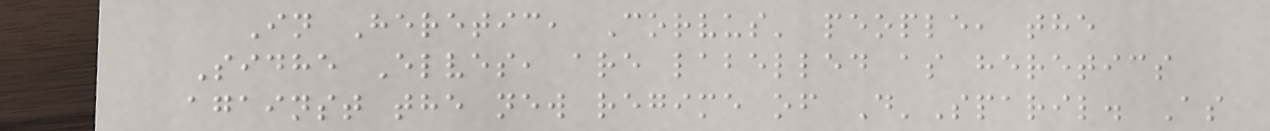In Heretic, Corvus' people, the
Sidhe Elves, are labelled as heretics
against the new regime of D'Sparil. As
